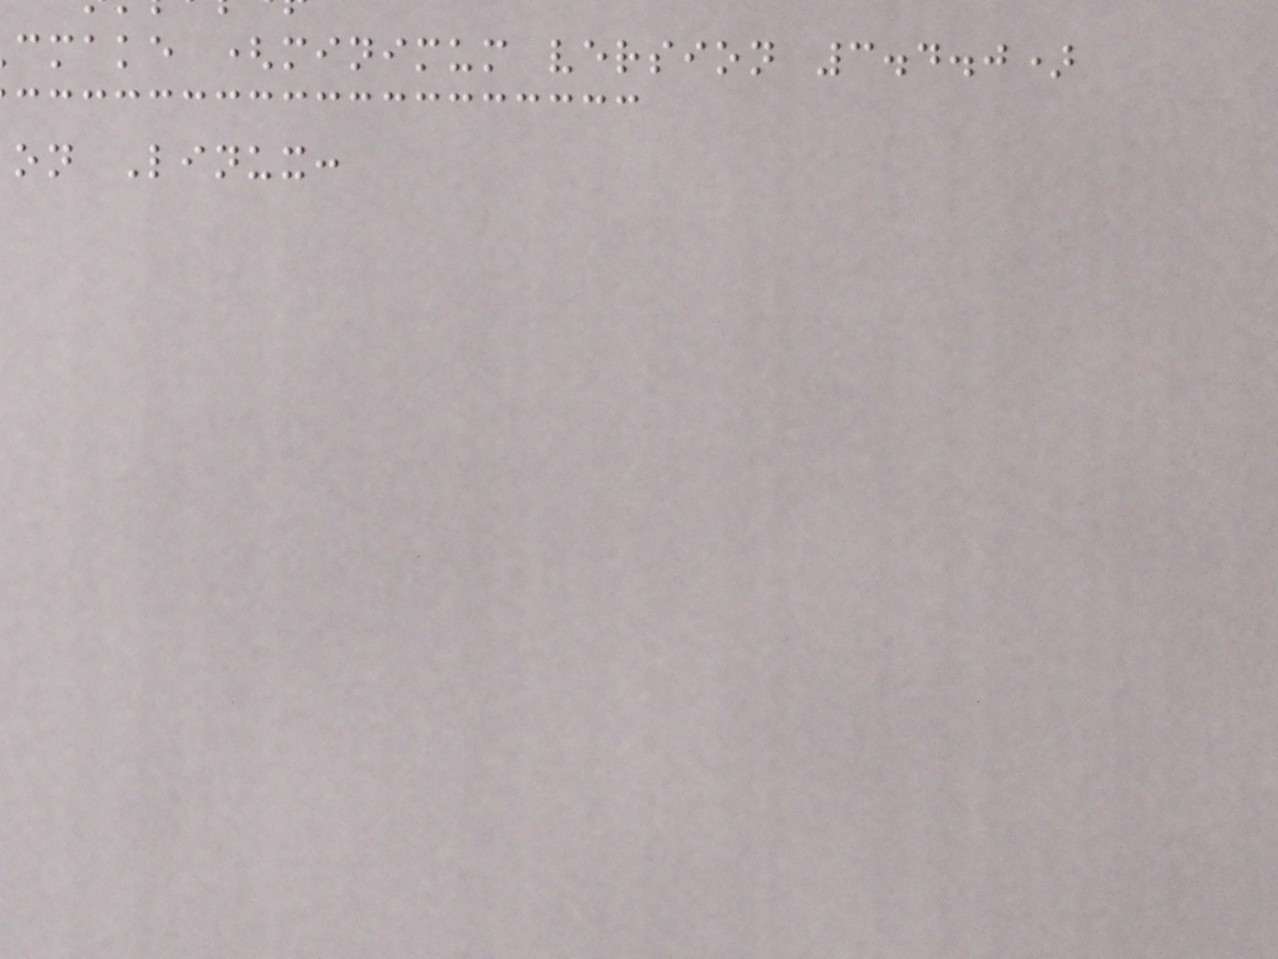cmake (minimum version 3.4.0)
on Linux:
